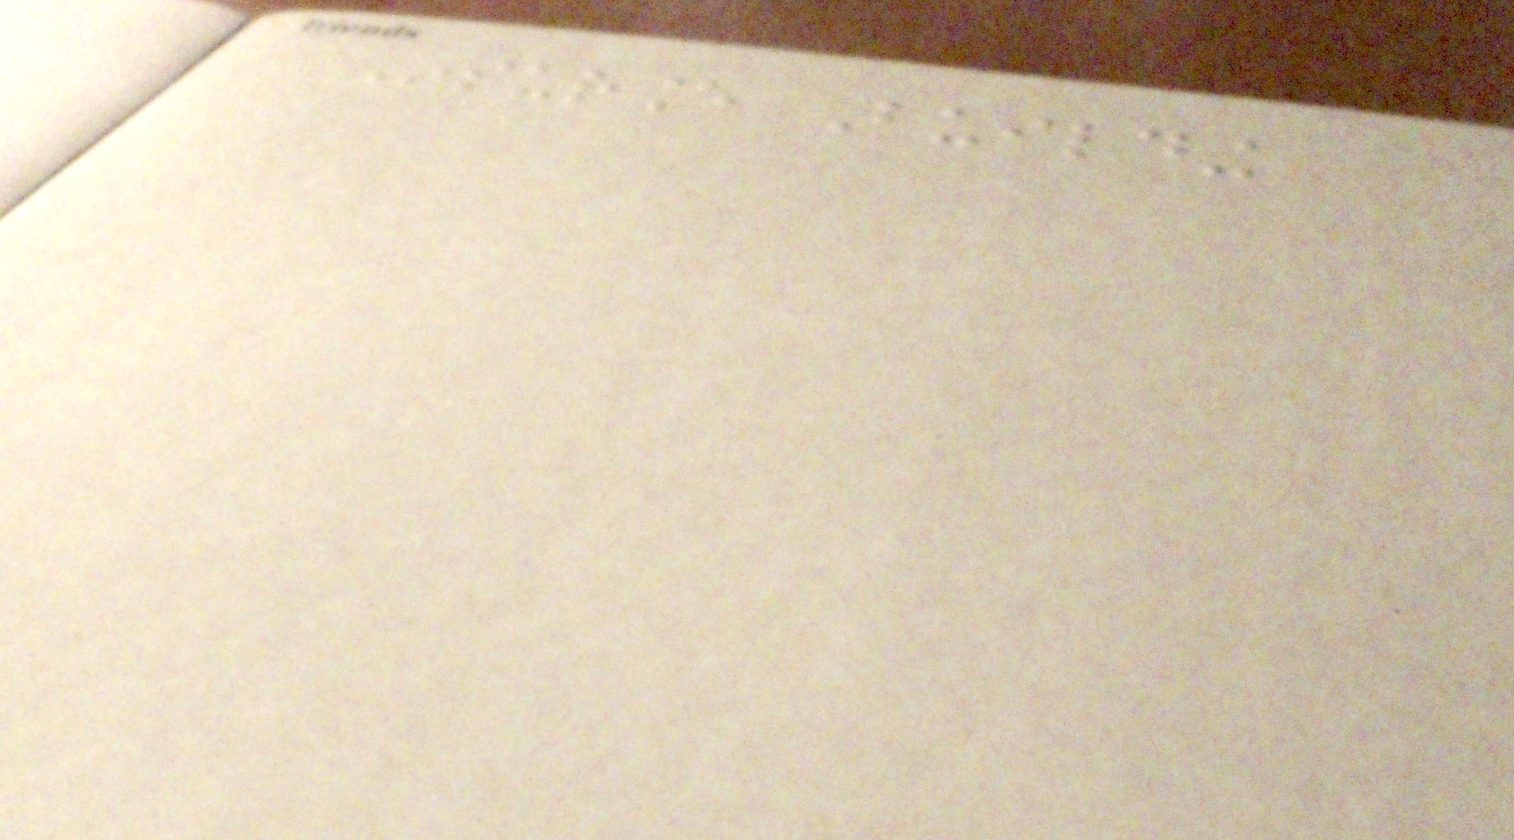Insurance Building
